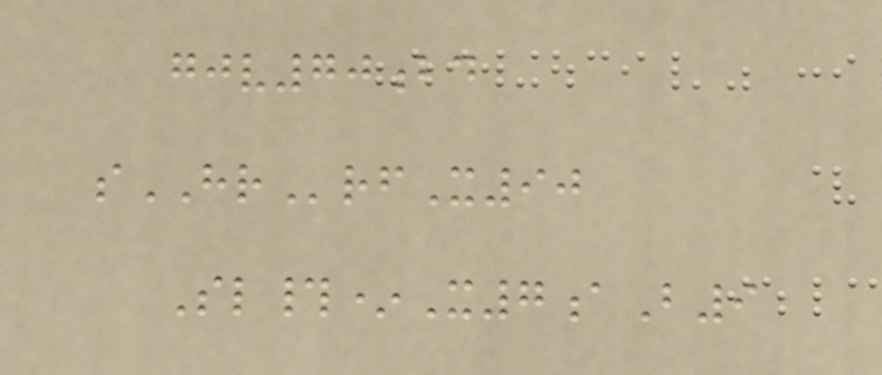gjv70bd
sHRrfX90
Sl#*X7aB9
